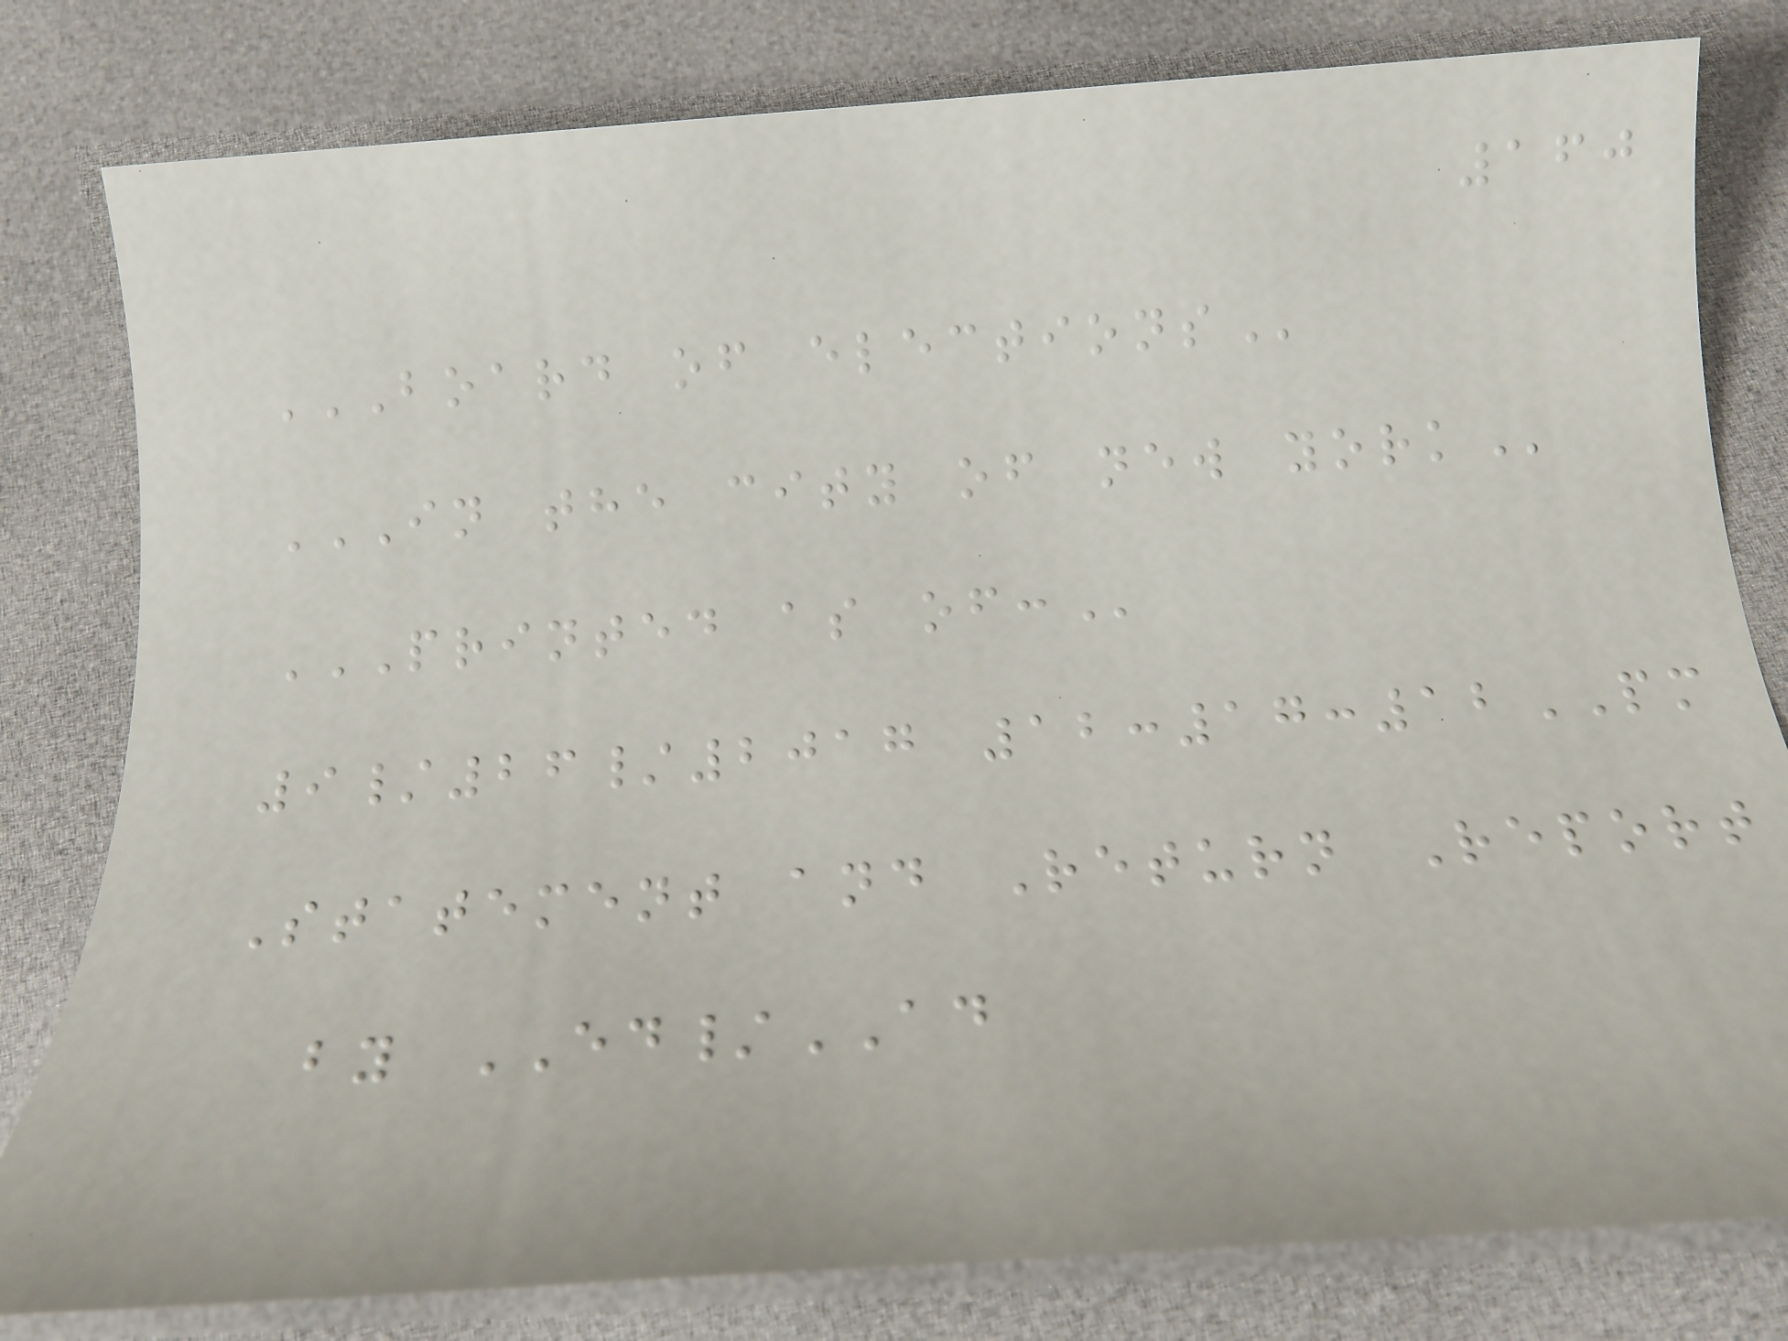160
BOARD OF ELECTIONS
IN THE CITY OF NEW YORK
PRINTED AS OF:
9/26/2017 12:17:12PM
Statement and Return Report
by ED/AD
